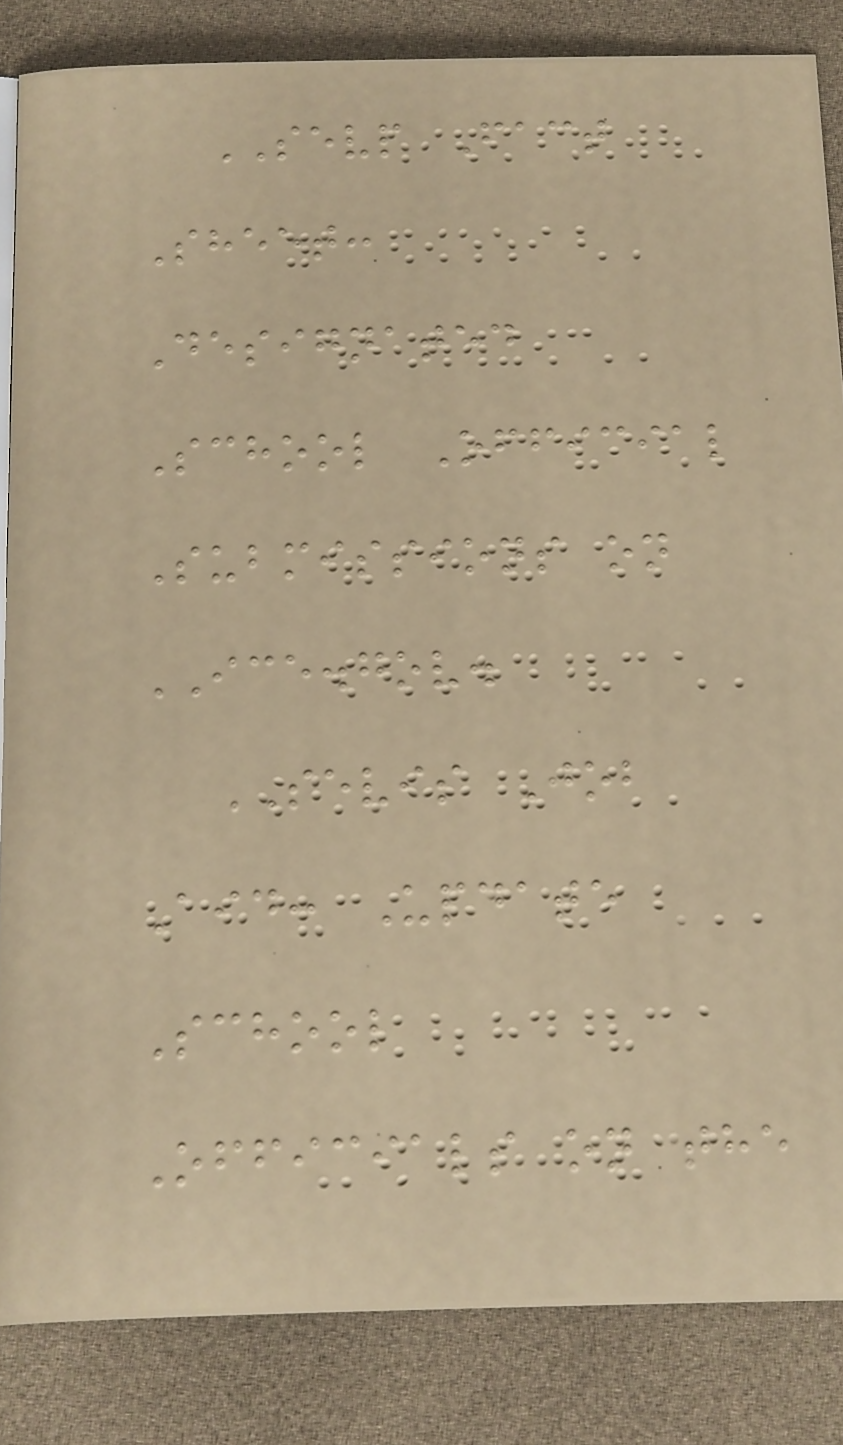SEVP Fact
Sheet:
Designated
School Official
Submissions on
ICE.gov.
SEVIS Job
Aid: Update
School
Officials on the
